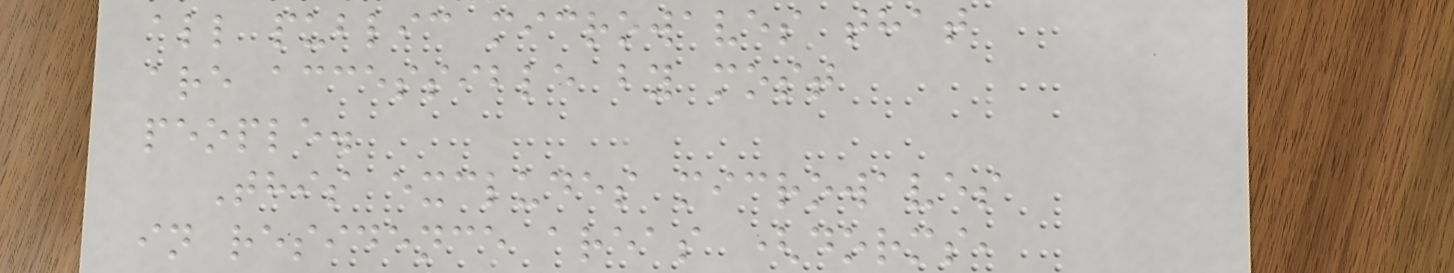all public microwaves that
are accessible by most
people.
This excludes microwaves
in residence areas (dorms,
